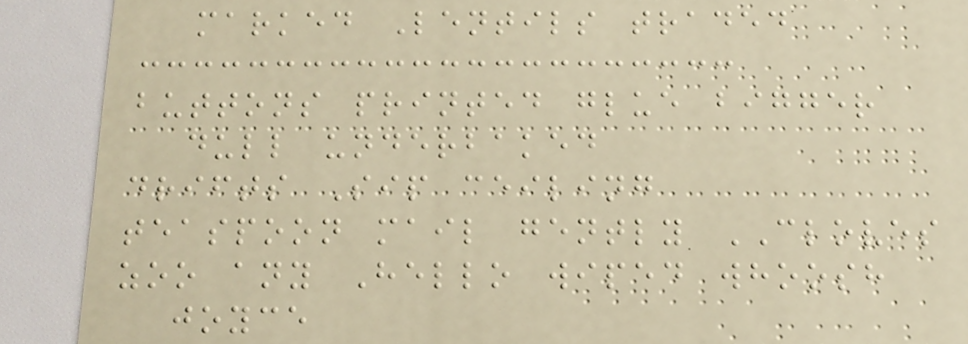marked Lentils traded
buttons printed glue bigger
dull underbaked
drifts Sip ceiling
teaspoon mail gently CLOVES
zoo any Hello wiped whoosh
joyce
